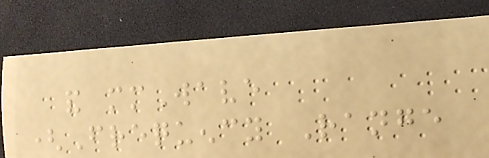and mmWave
(Frequency Range
